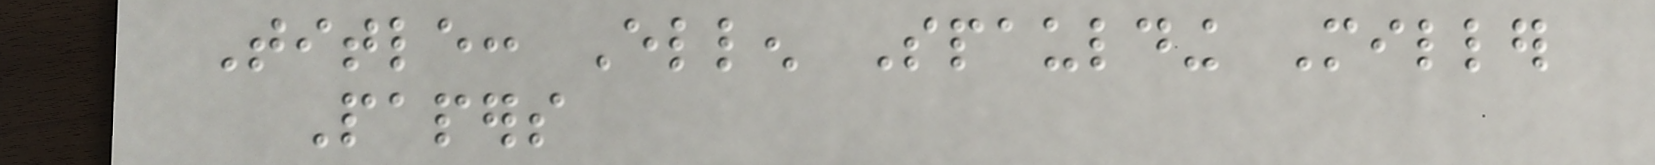Title: Ellen Spaulding Miller
Papers
